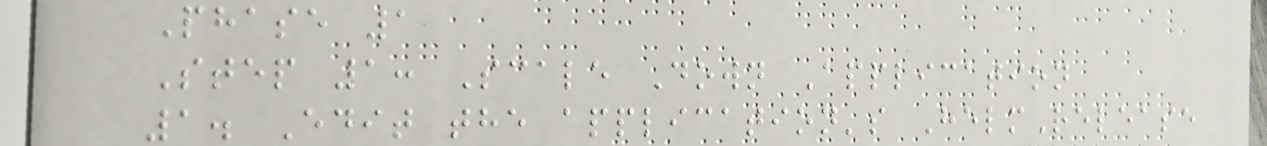Phase 1
Step 1: Scale Down Application
1. Edit the application's HelmRelease
